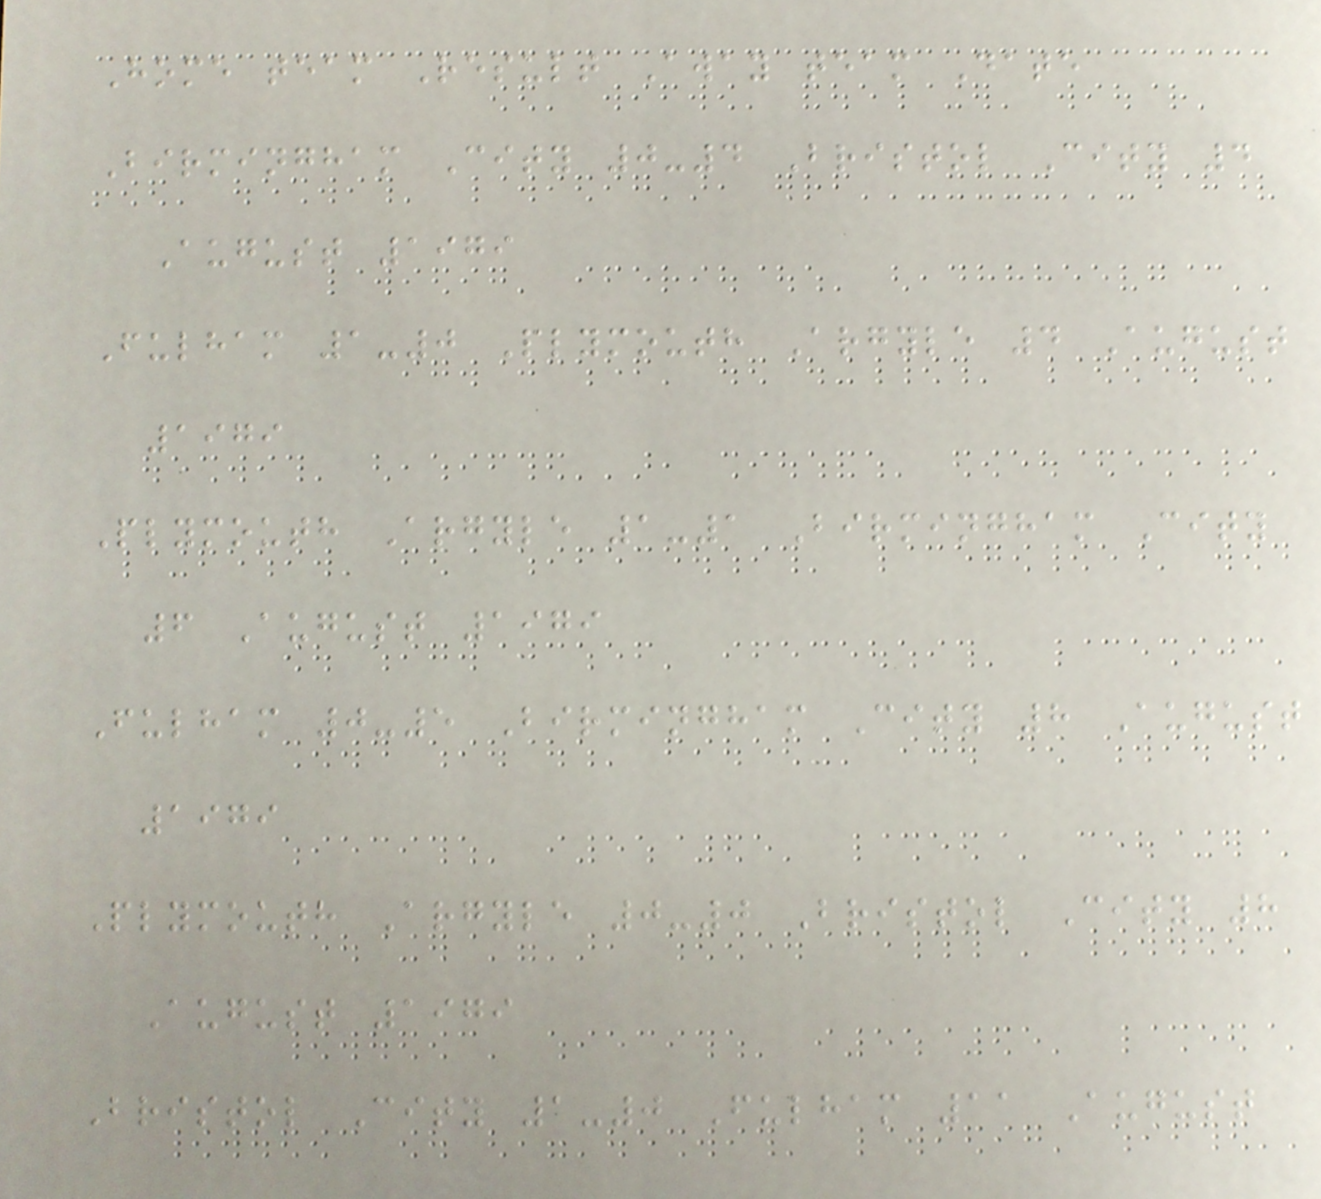Home team Result Away team Date
Birmingham City 0-4 Bristol City 4
August 1979
Fulham 1-0 Plymouth Argyle 4 August
1979
Plymouth Argyle 1-1 Birmingham City
6 August 1979
Fulham 0-5 Birmingham City 8 August
1979
Plymouth Argyle 0-0 Bristol City 8
August 1979
Bristol City 1-0 Fulham 11 August
